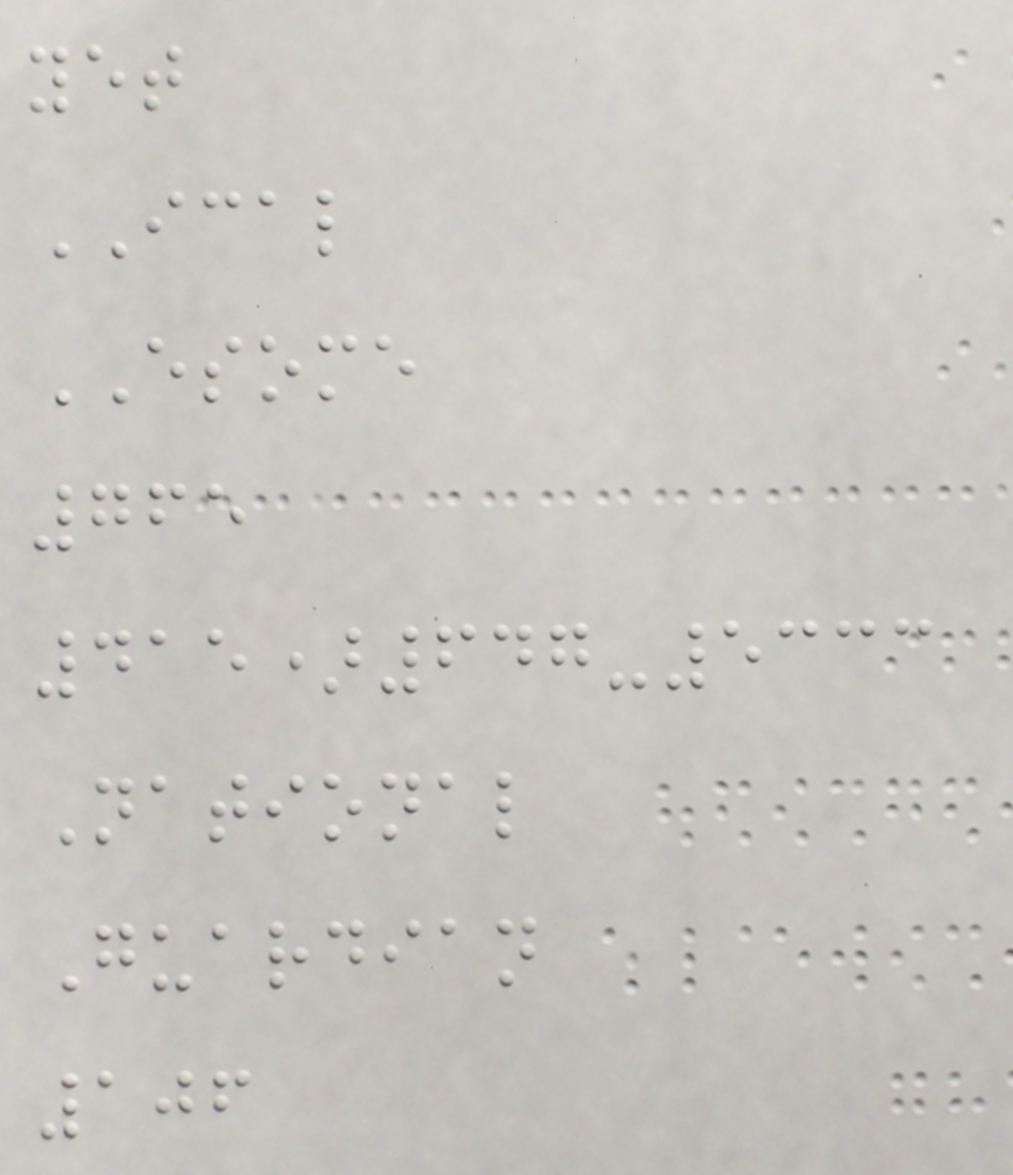yet
ICAL
ESOME
765
415)647-5333
National
Guardian
106
